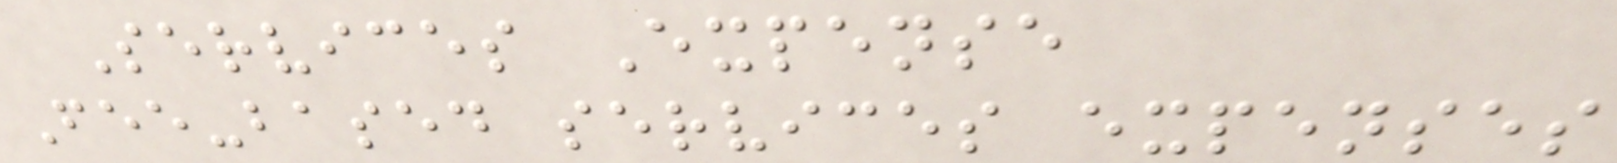Services Expense
Fee-based services expenses
